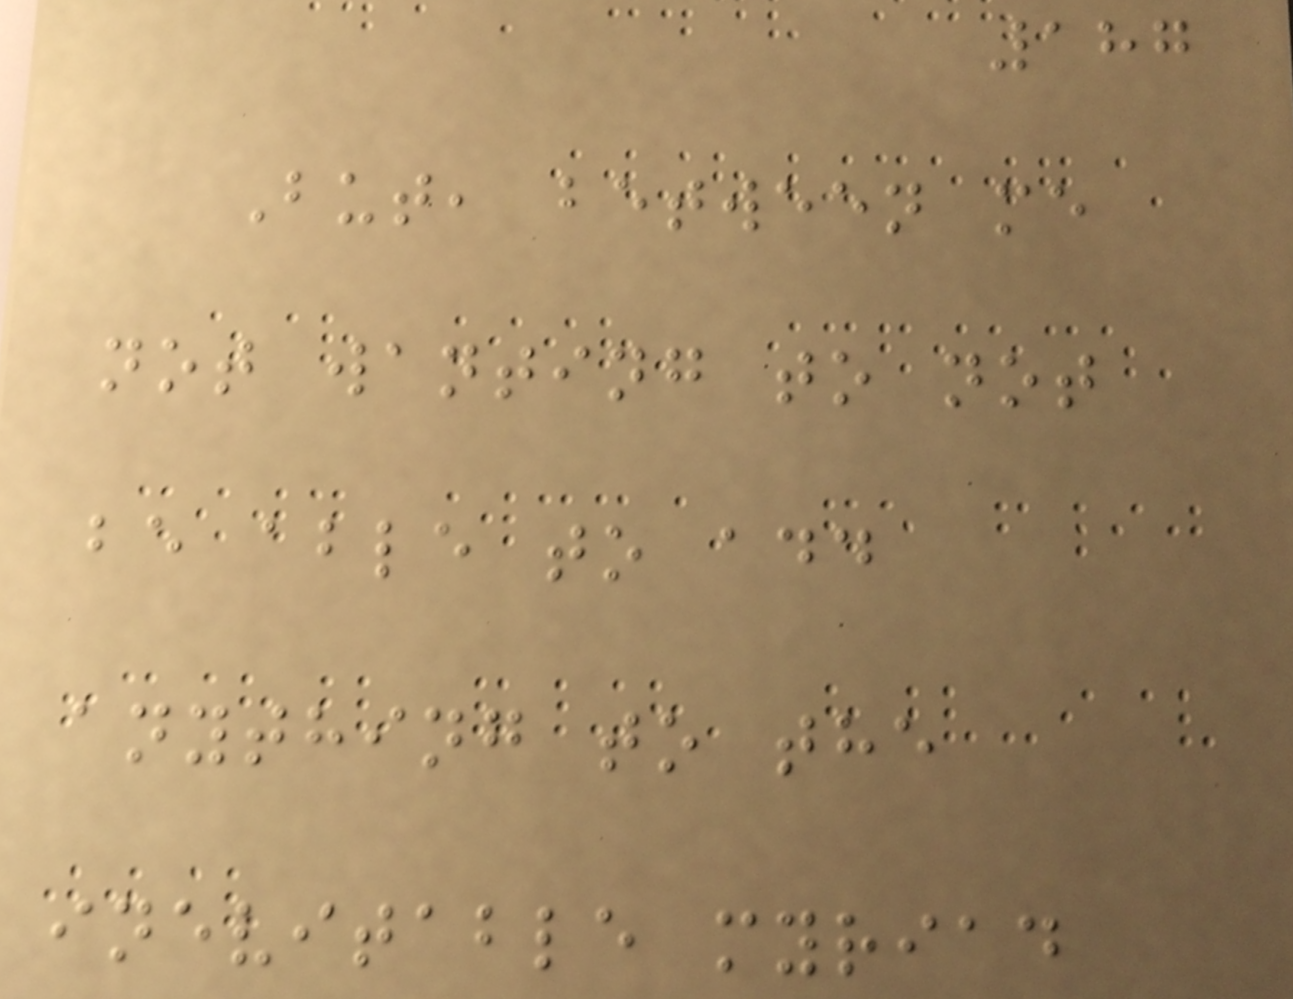187
But, between me
not wanting to not
be able to add
anything to the
inevitable myriad
